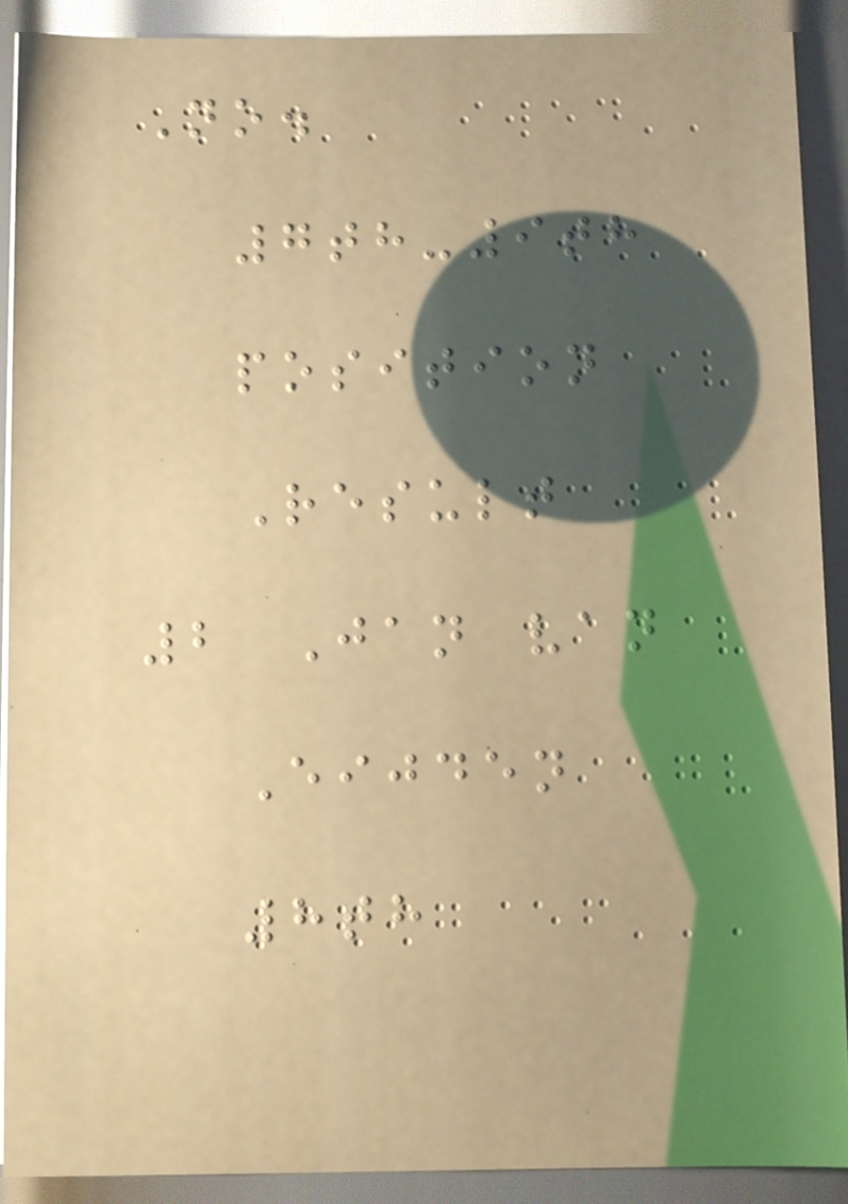No.
7th-9th
position
Result
2 Jan van
Eijden
8th
